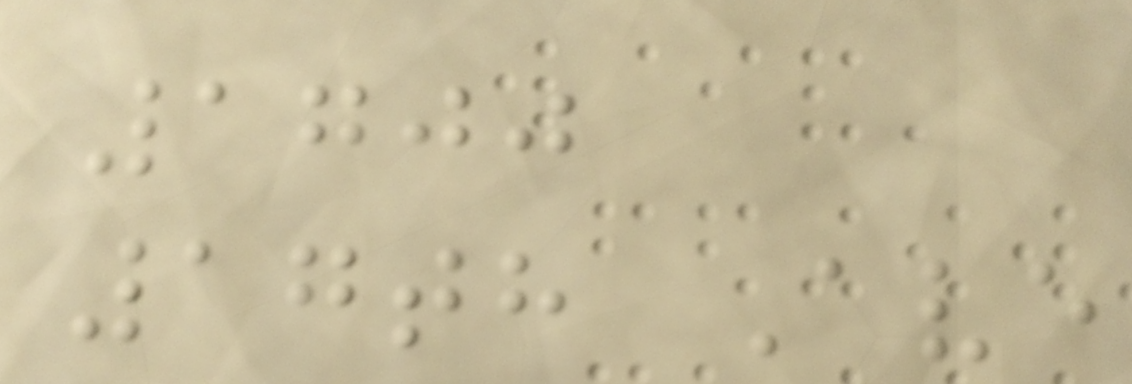1700
17th Ave
